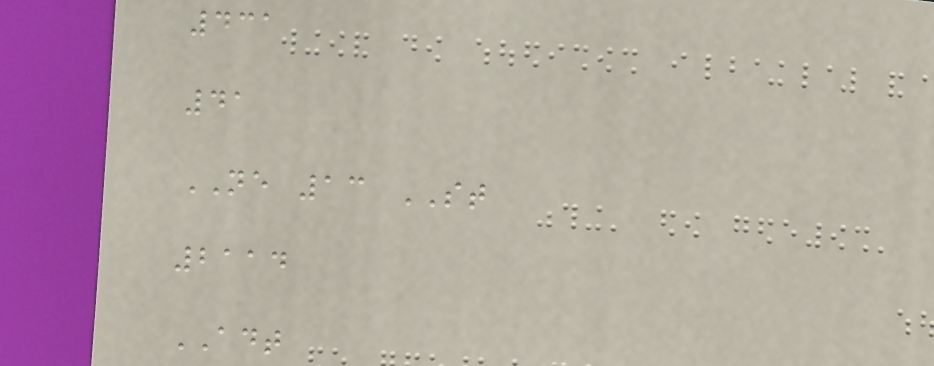431
41
NE 13 ST
2114
ADT
